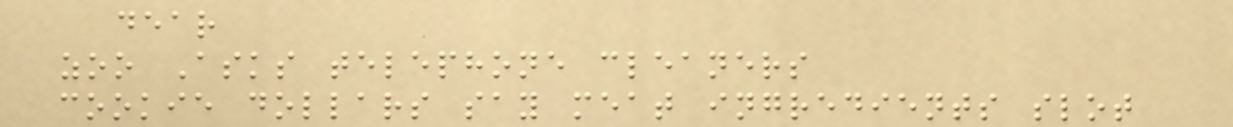dear
zoo Asks telephone cleaners
cookie dollars say meat ingredients slot
